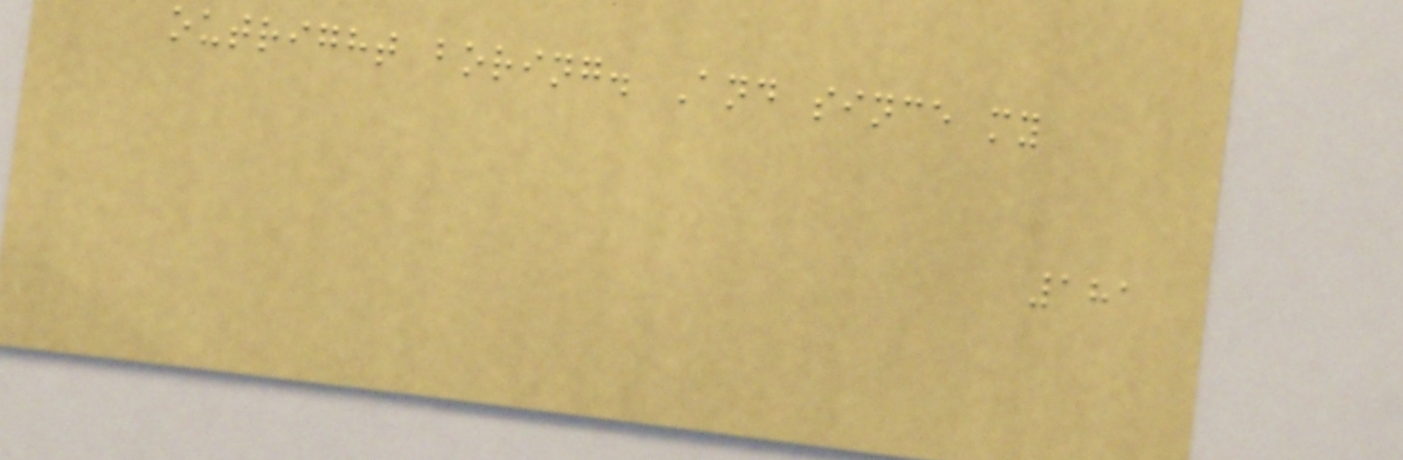outright boring. And since my
181
